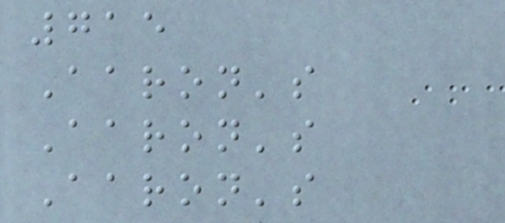715
Aaron's
Aaron's
Aaron's
